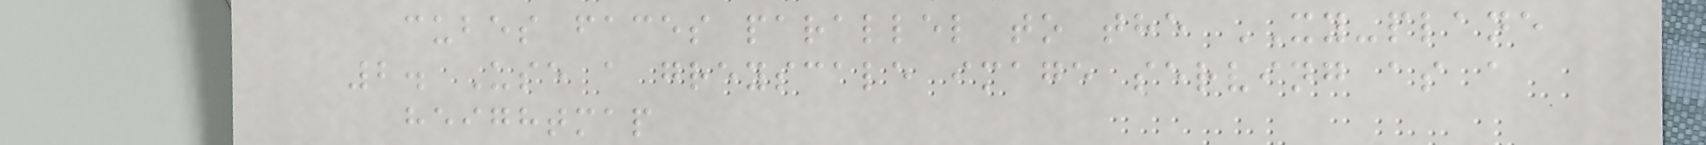cubes faces parallel to the XY-plane
2. Use a greyscale image serving as a
heightmap
